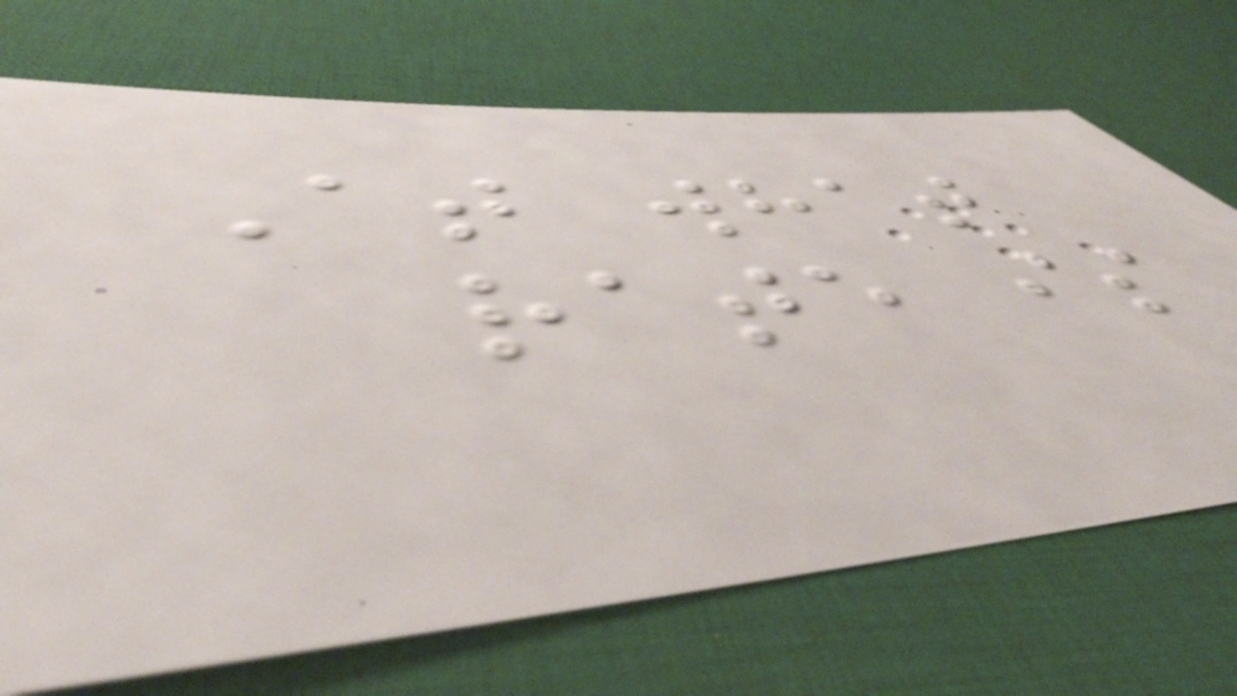At what
rate is
